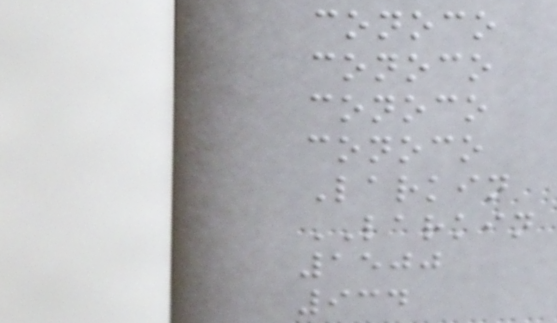conoco
conoco
conoco
conoco
Larkin
LARKIN
1500
934
